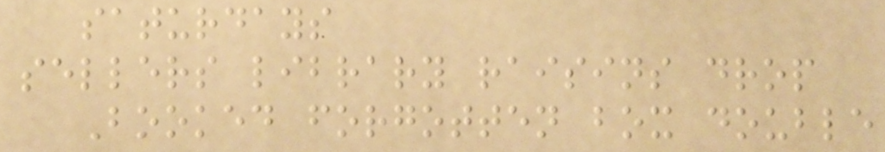saturdays
sellers library raisins drop
Booked forgotten box double
